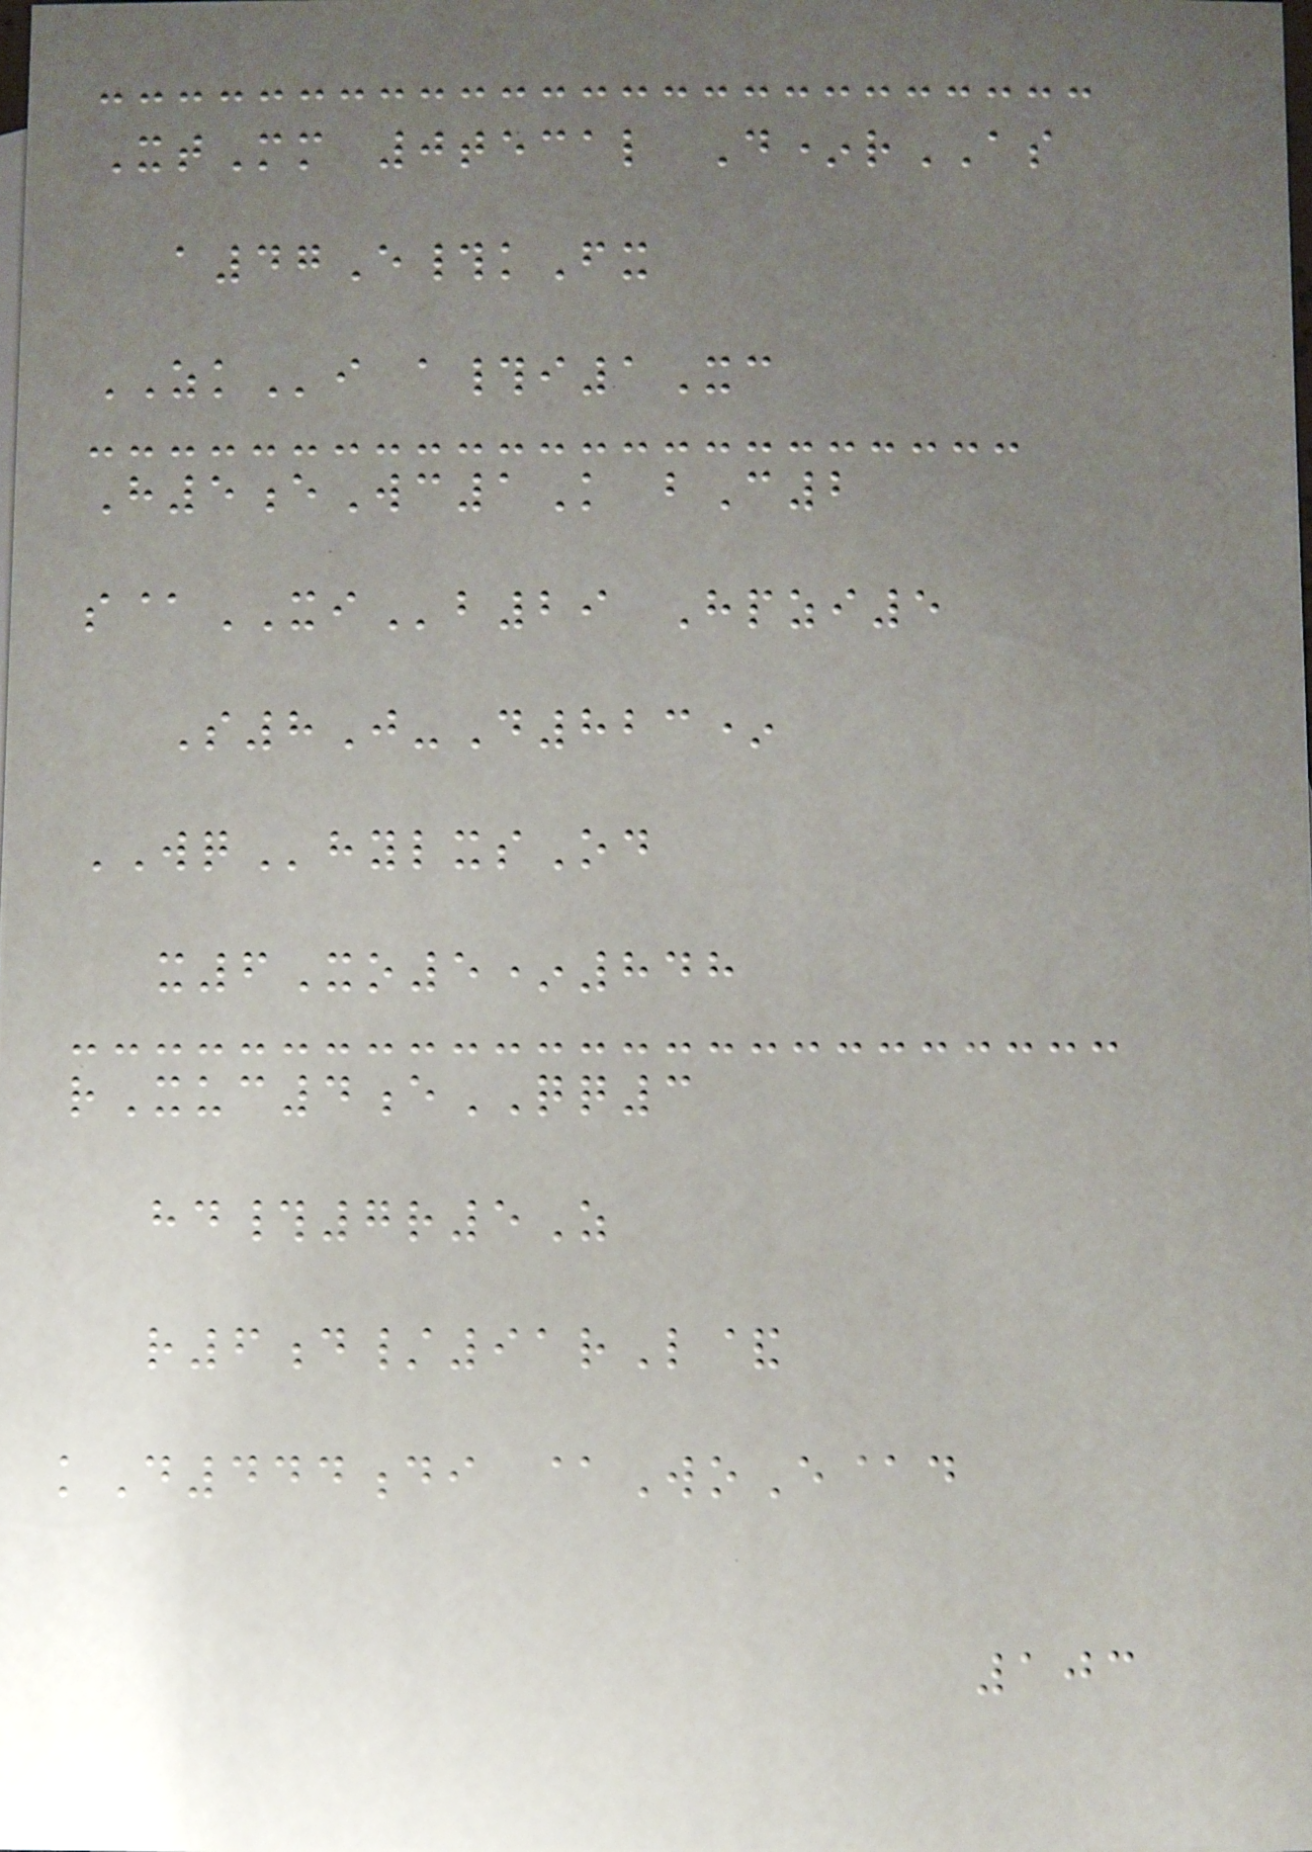XtMm 0tecal D*rAS
a47E#kFx
ZKi a#i1Xc
H5eWc1K bC2
s@XIb29 Hpzi5
S8J-D823*
WQhylxsOd
x6Xo5*848
rXuc4eQQ3
hd#7r5Z
r6d/91rL&
kD444di @WoE@d
103
